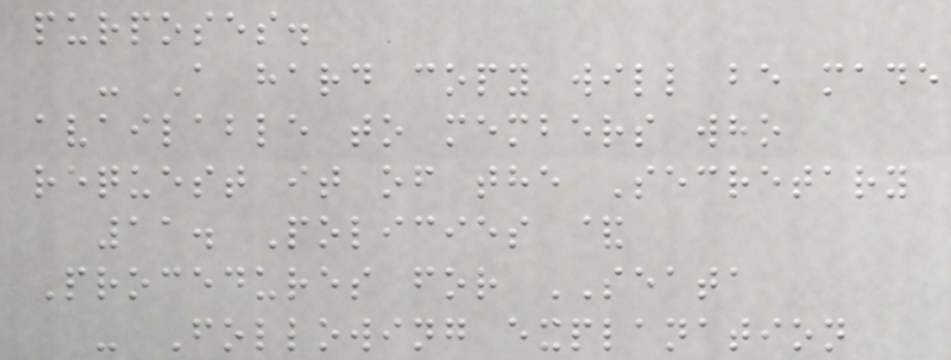purposes.
- A hard copy will be made
available to members who
request it of the Secretary
11. Policies &
Procedures for SEATA
- Following explanation
